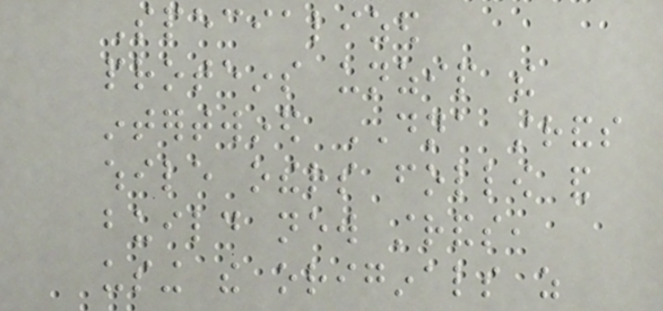Specialized
proteins unzip the
intertwined DNA strands
while others follow and
build new strands,
using the originals as
